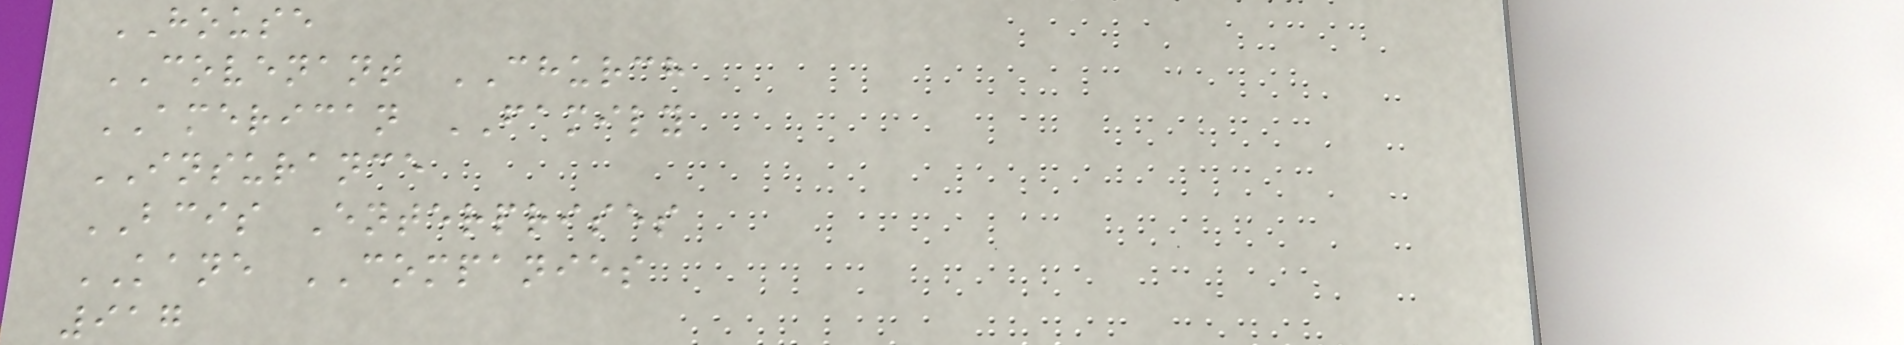HOUSE
COVENANT CHURCH
AMERICAN FAMILY
INSURANCE
BCIS Enterprises
KANE COMPANIES
917
